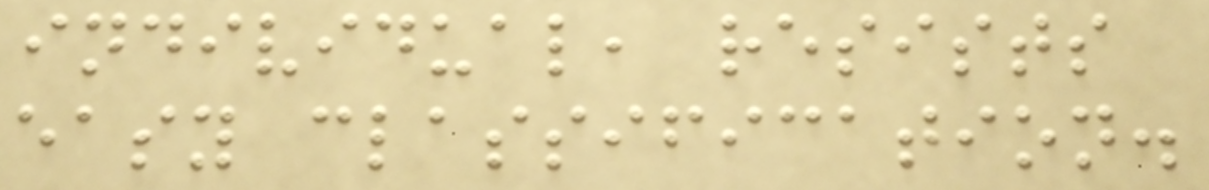individual, resists
easy classification.
